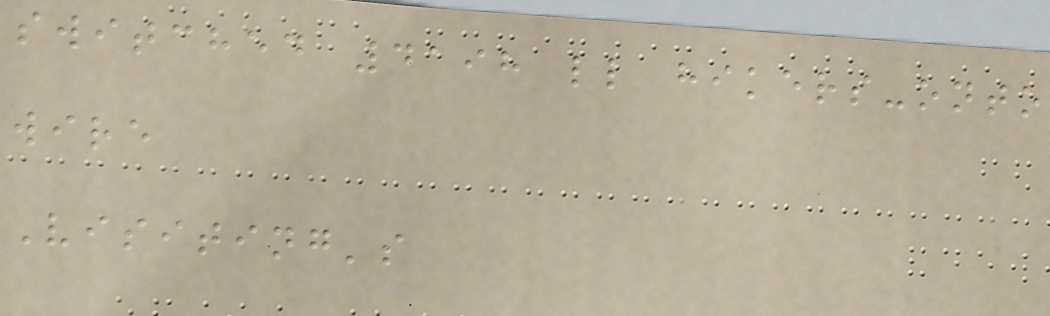switched 4198 ll hikers-onto
wire
Visiting's
